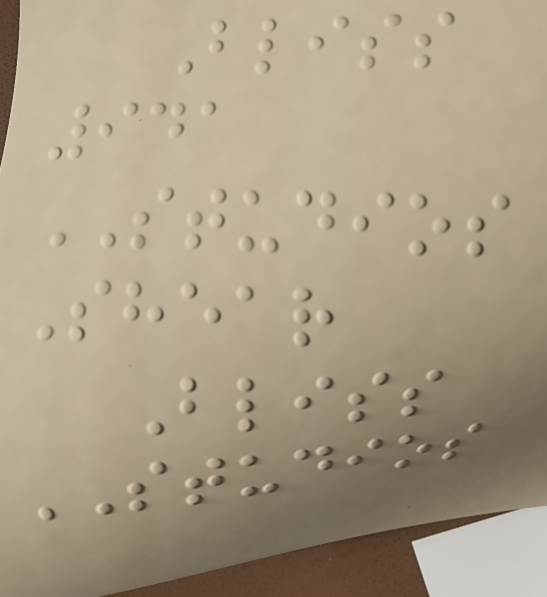Bliss
941
STUDIOS
Shear
Bliss
STUDIOS
